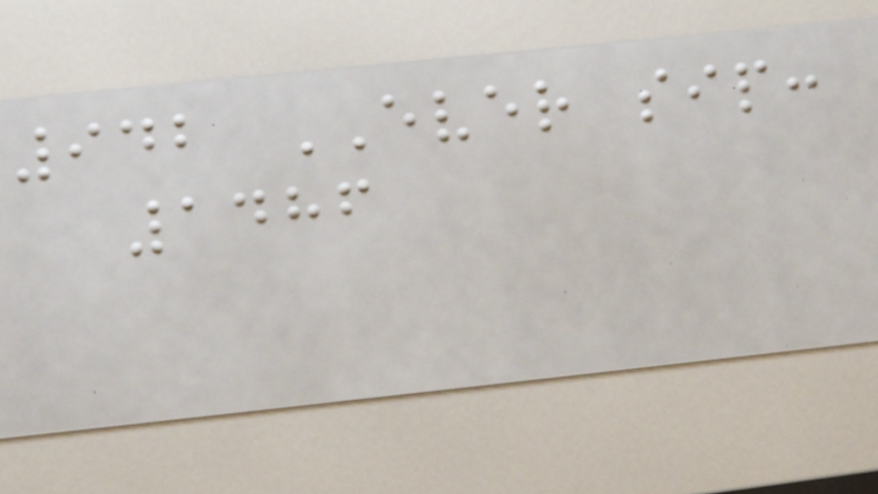942 EVER sip:
1486
